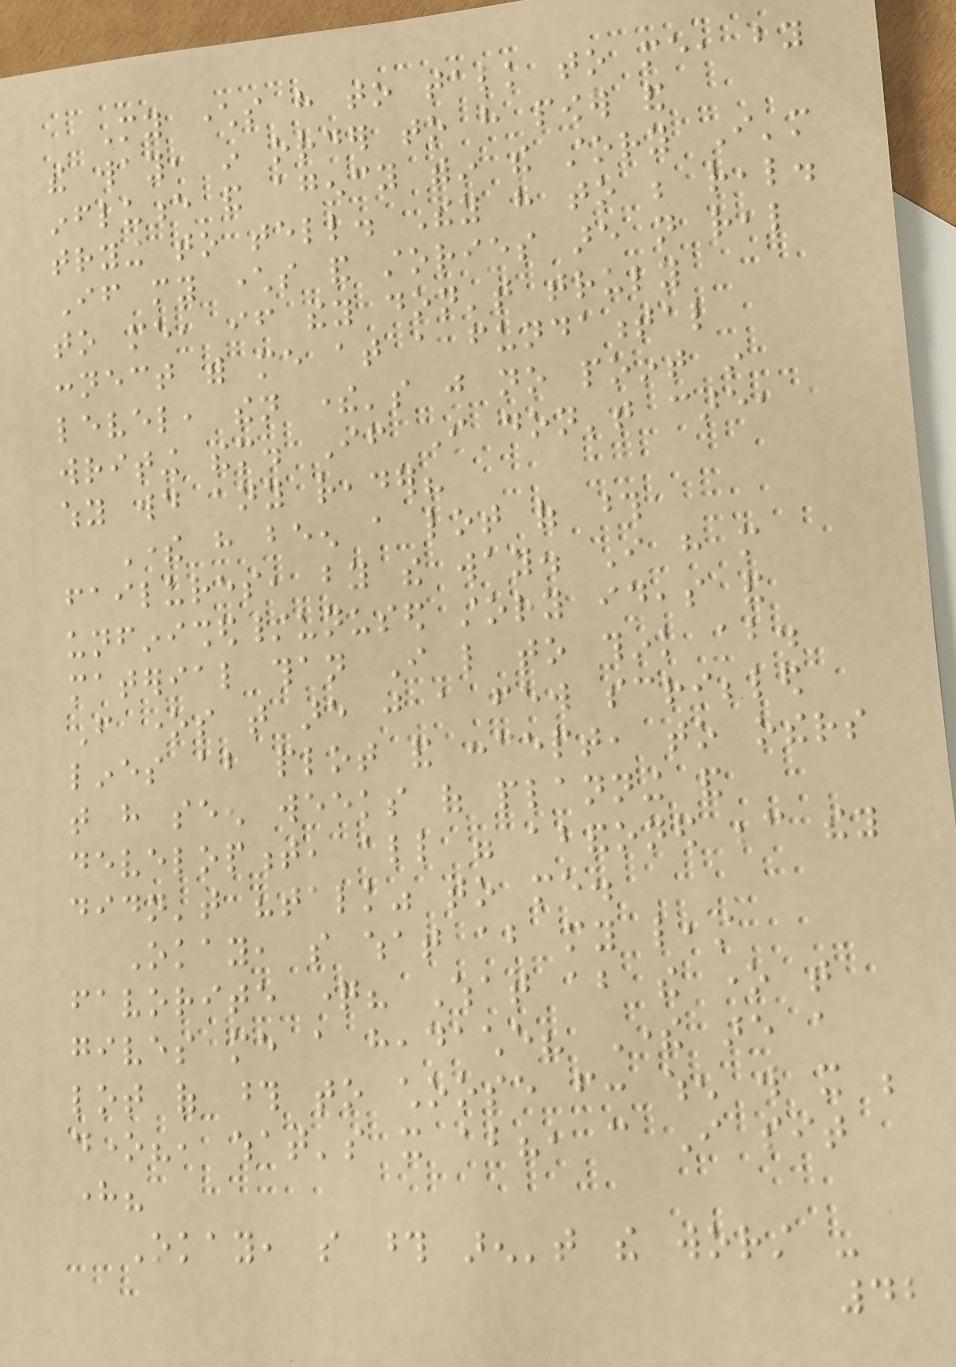My characters have to talk to me, by
the way, in order to have power and
influence and agency within the story I'm
trying to tell. They have to be real.
If my characters and stories are not real
to me, if they don't truly
connect with me at a fundamental
level, then there's just no point in
writing them. If I don't care,
why would any reader?
There have been a lot of those
failures, by the way. I have more
unfinished/unused story ideas and
material than I like to think about.
From ones that are just a few scribbled
lines about plot and concept, to others
that have seen weeks of planning and
development, all were abandoned because they
didn't "talk" to me.
Okay, so what about my least
favorite question? What about the one that
gives me a headache? There are a
lot of those to choose from: when will it be
done?, what's it about?, can I sit
here?
Okay, so those aren't the worst -
42
